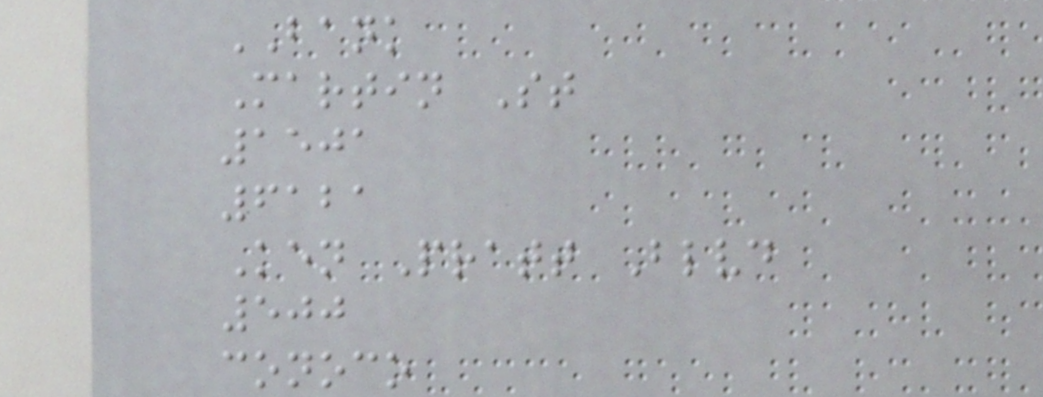BANK
Martin St
1501
6121
Ken Pratt Blvd
500
conoco
